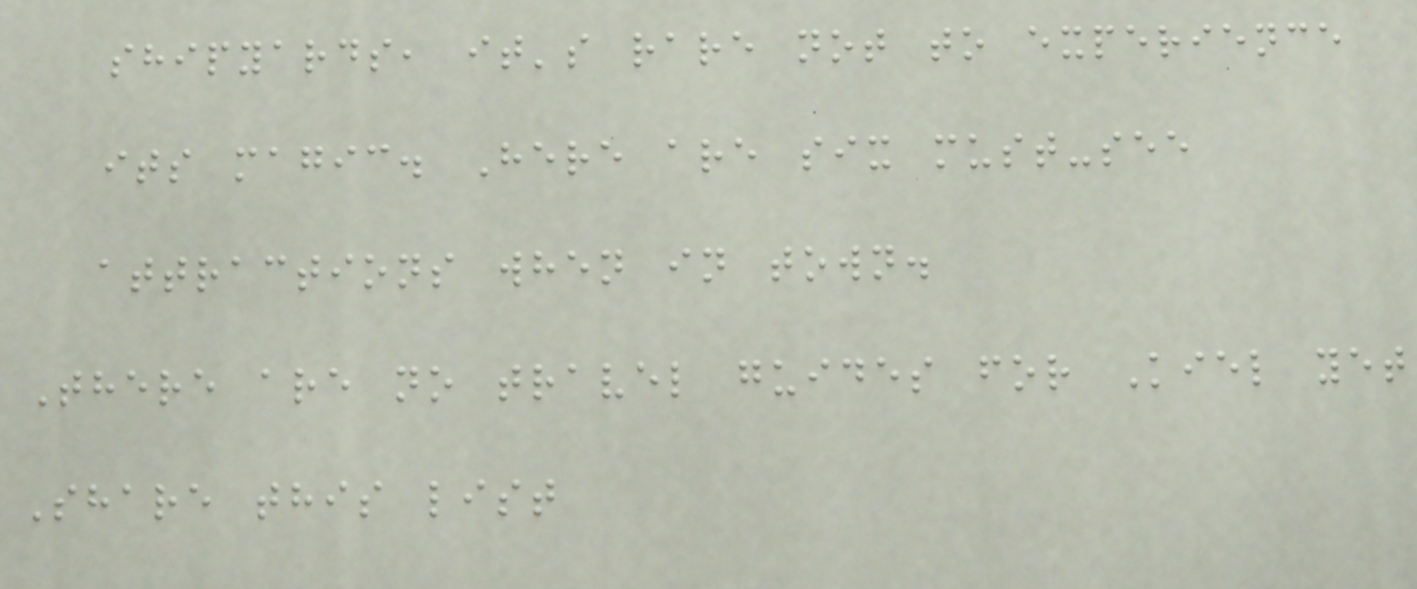shipyards, it's rare not to experience
its magic. Here are six must-see
attractions when in town.
There are no travel guides for Kiel yet
Share this list
